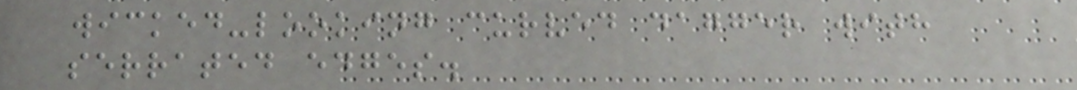wicked-looking curved dagger with
serrated edges.
